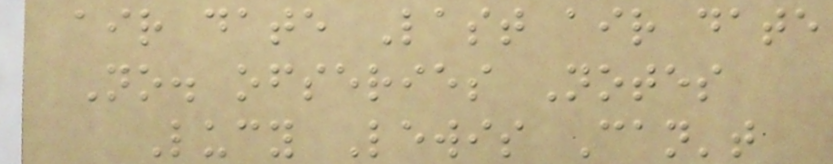air date Last air date
No. ofseries Notes
Lucy Lewis Can't
